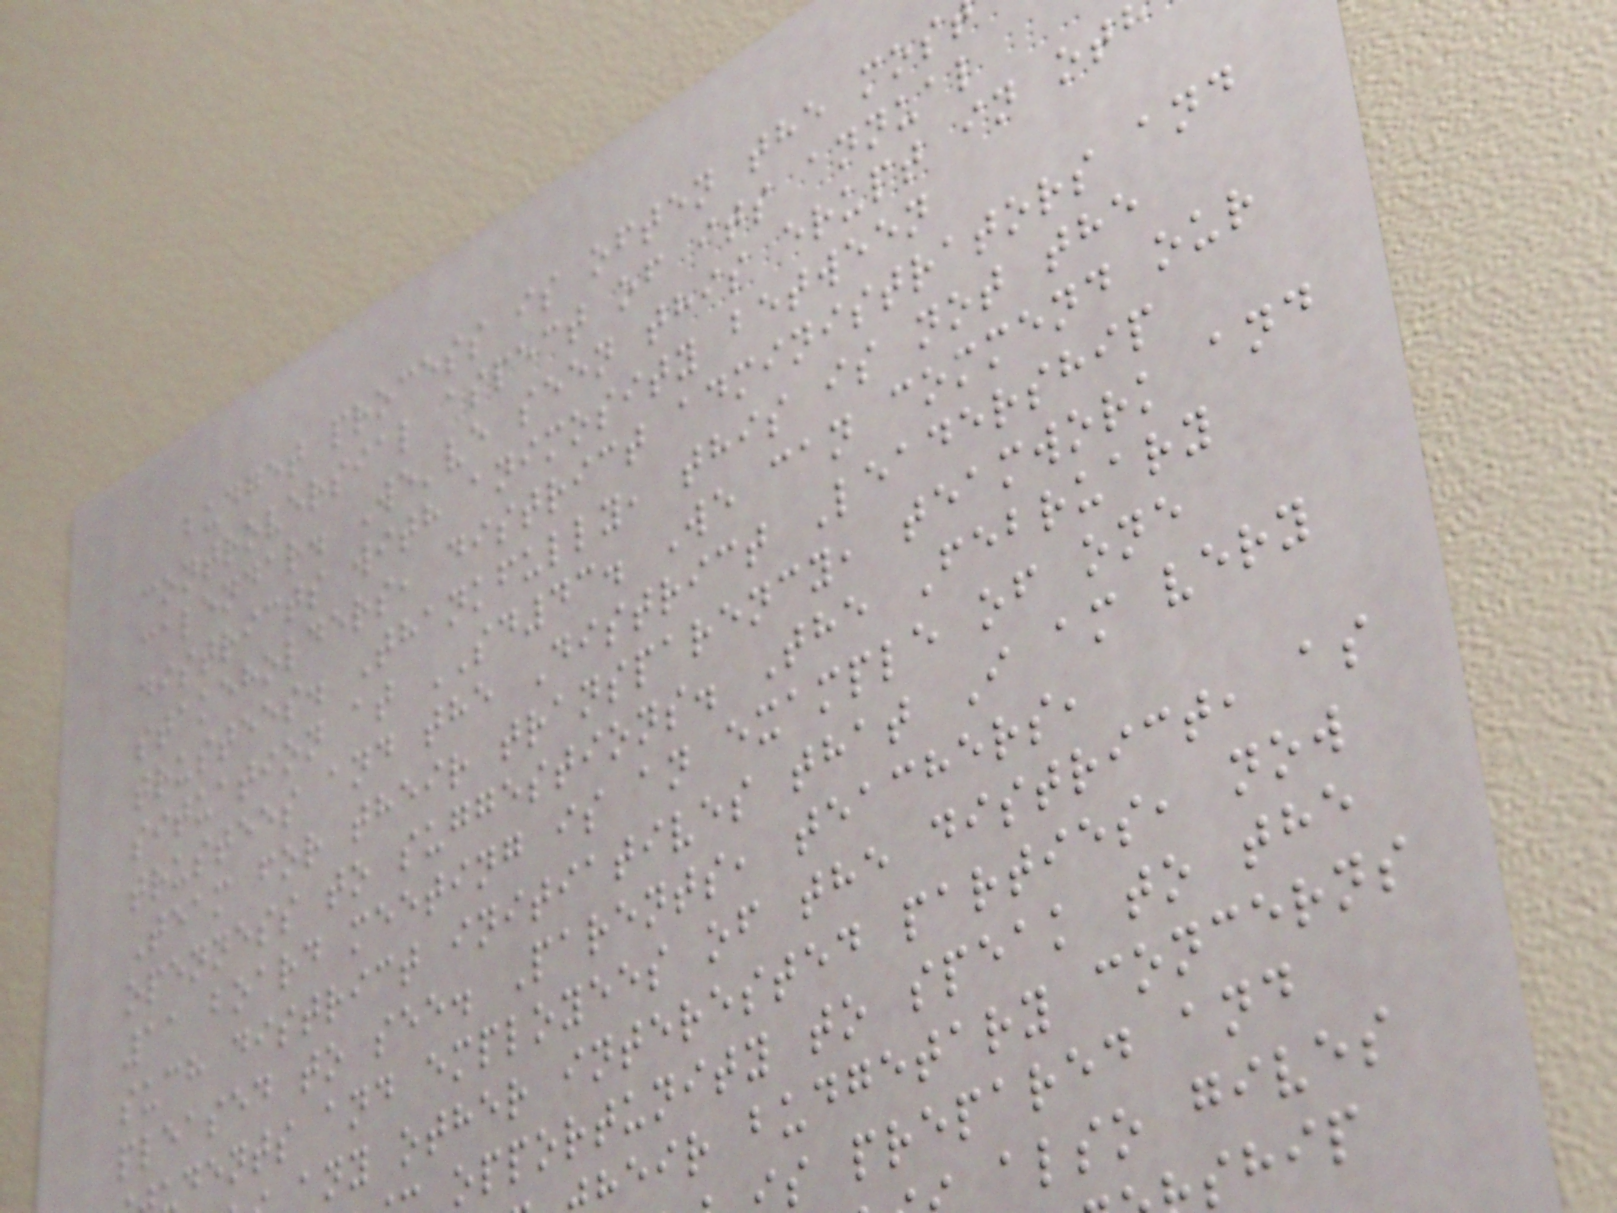budget process is often the mos
controversial aspect of its annual
calendar. We've seen this erupt in ot
districts with animosity between
stakeholders, district administrators and
trustees. Thankfully, this is not the
situation at SD43. We can commend our
trustees and the District Leadership
Team for their transparency, teamwork and
openness to suggestions. The February
11 board meeting is an example of one
such district initiatives that I am very
pleased to see. Parents, teachers,
dents and employees of the district, as
any other interested parties, now
opportunity to speak to the
heir budgetary concerns
s prepared and
